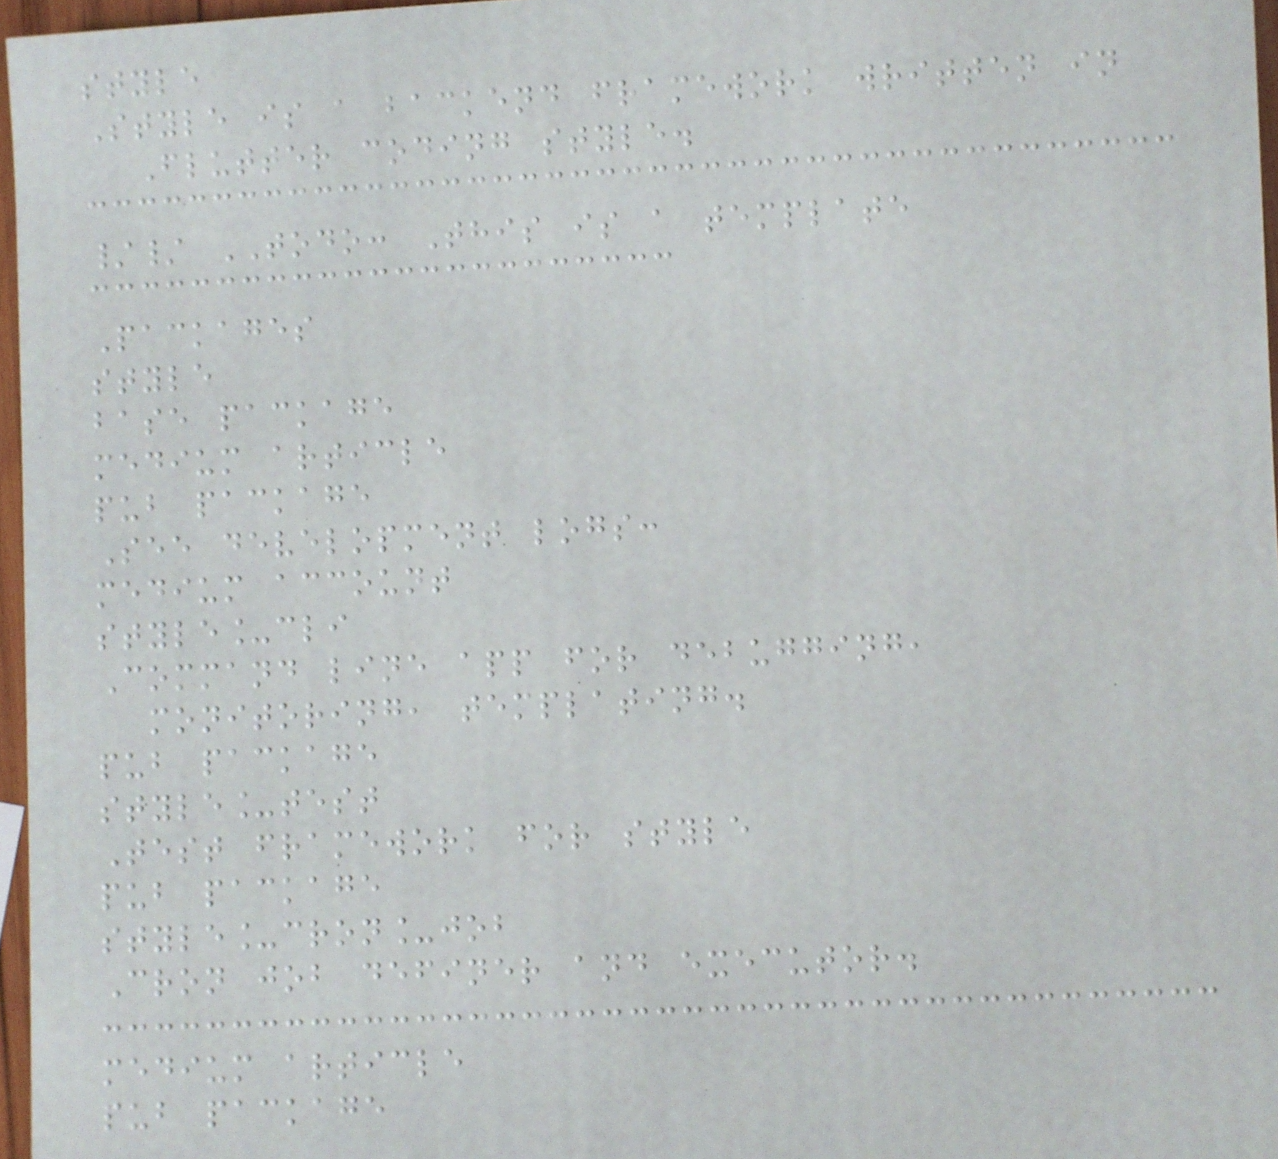style
Style is a backend framework written in
Flutter coding style.
// TODO: This is a template
Packages
style
base package
medium article
pub package
See development logs:
medium account
style_cli
Command line app for debugging,
monitoring, templating.
pub package
style_test
Test framework for style
pub package
style_cron_job
Cron job definer and executor.
medium article
pub package
